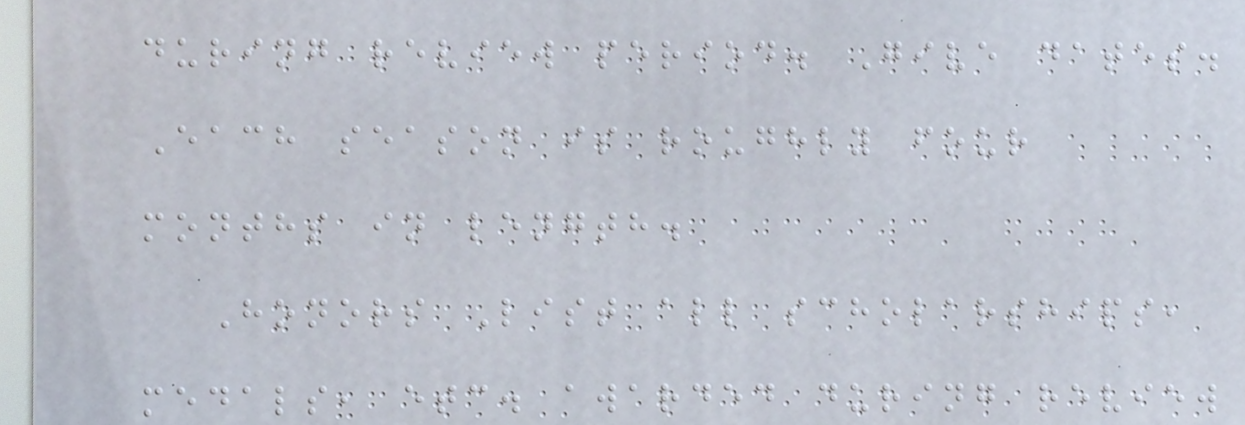during review period. Give dates.
Each season is roughly four
months in length.
Honors List all scholarships,
medals, etc. awarded during review
